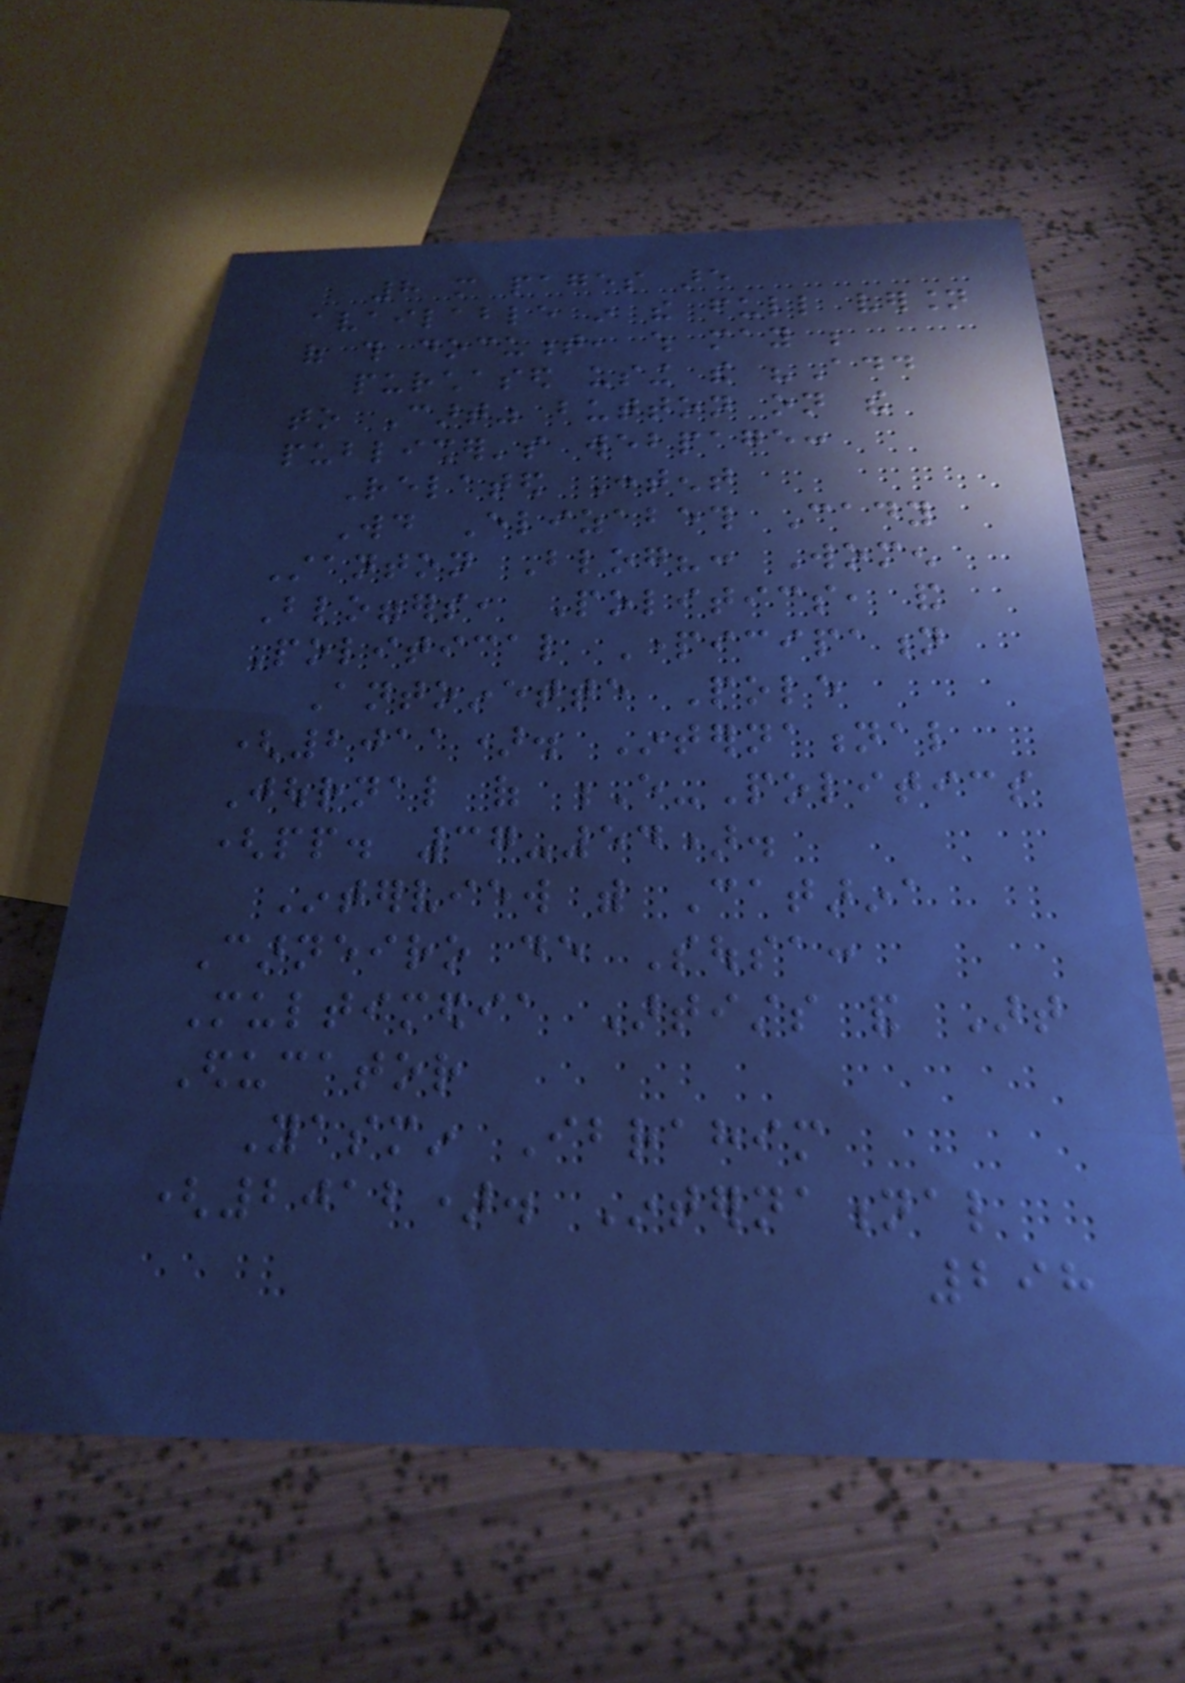8 more pages are
available in the full version
of this document, which may be
purchased using the "Add
to Cart" button on the
publisher's webpage:
Related Content
Would Elizabeth Cady
Stanton Blog?: Women
Bloggers, Politics, and
Political Participation
Antoinette Pole
(2011). International
Journal of E-Politics
(pp. 37-54).
Interview with Catarina
Carneiro de Sousa:
Multimedia Artists and Art
Educator
Yasmin Ibrahim
(2012). International
298
